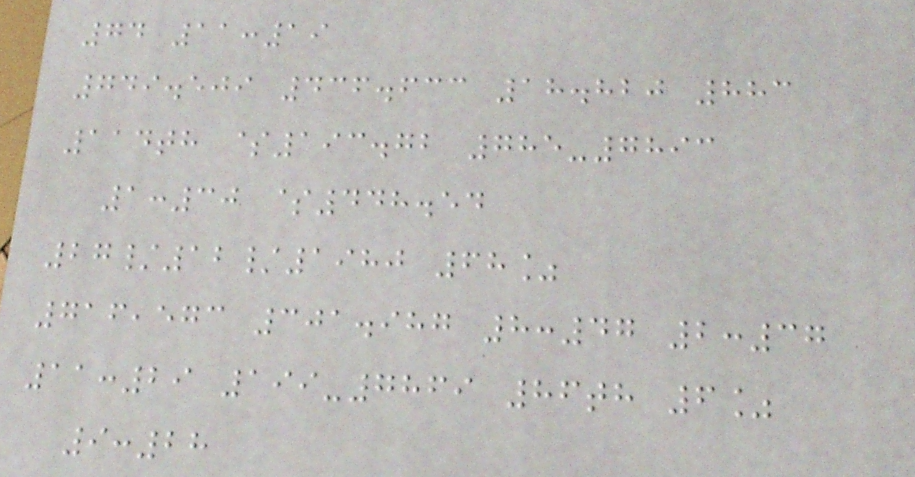74 11:19
749.509 436.633 18.820 883
114th $193.72 785-7893
1:30 $448.54
27/12/1980 68%
716,573 301.987 8:47 2:37
11:29 199-7869 86th 6%
9:28
